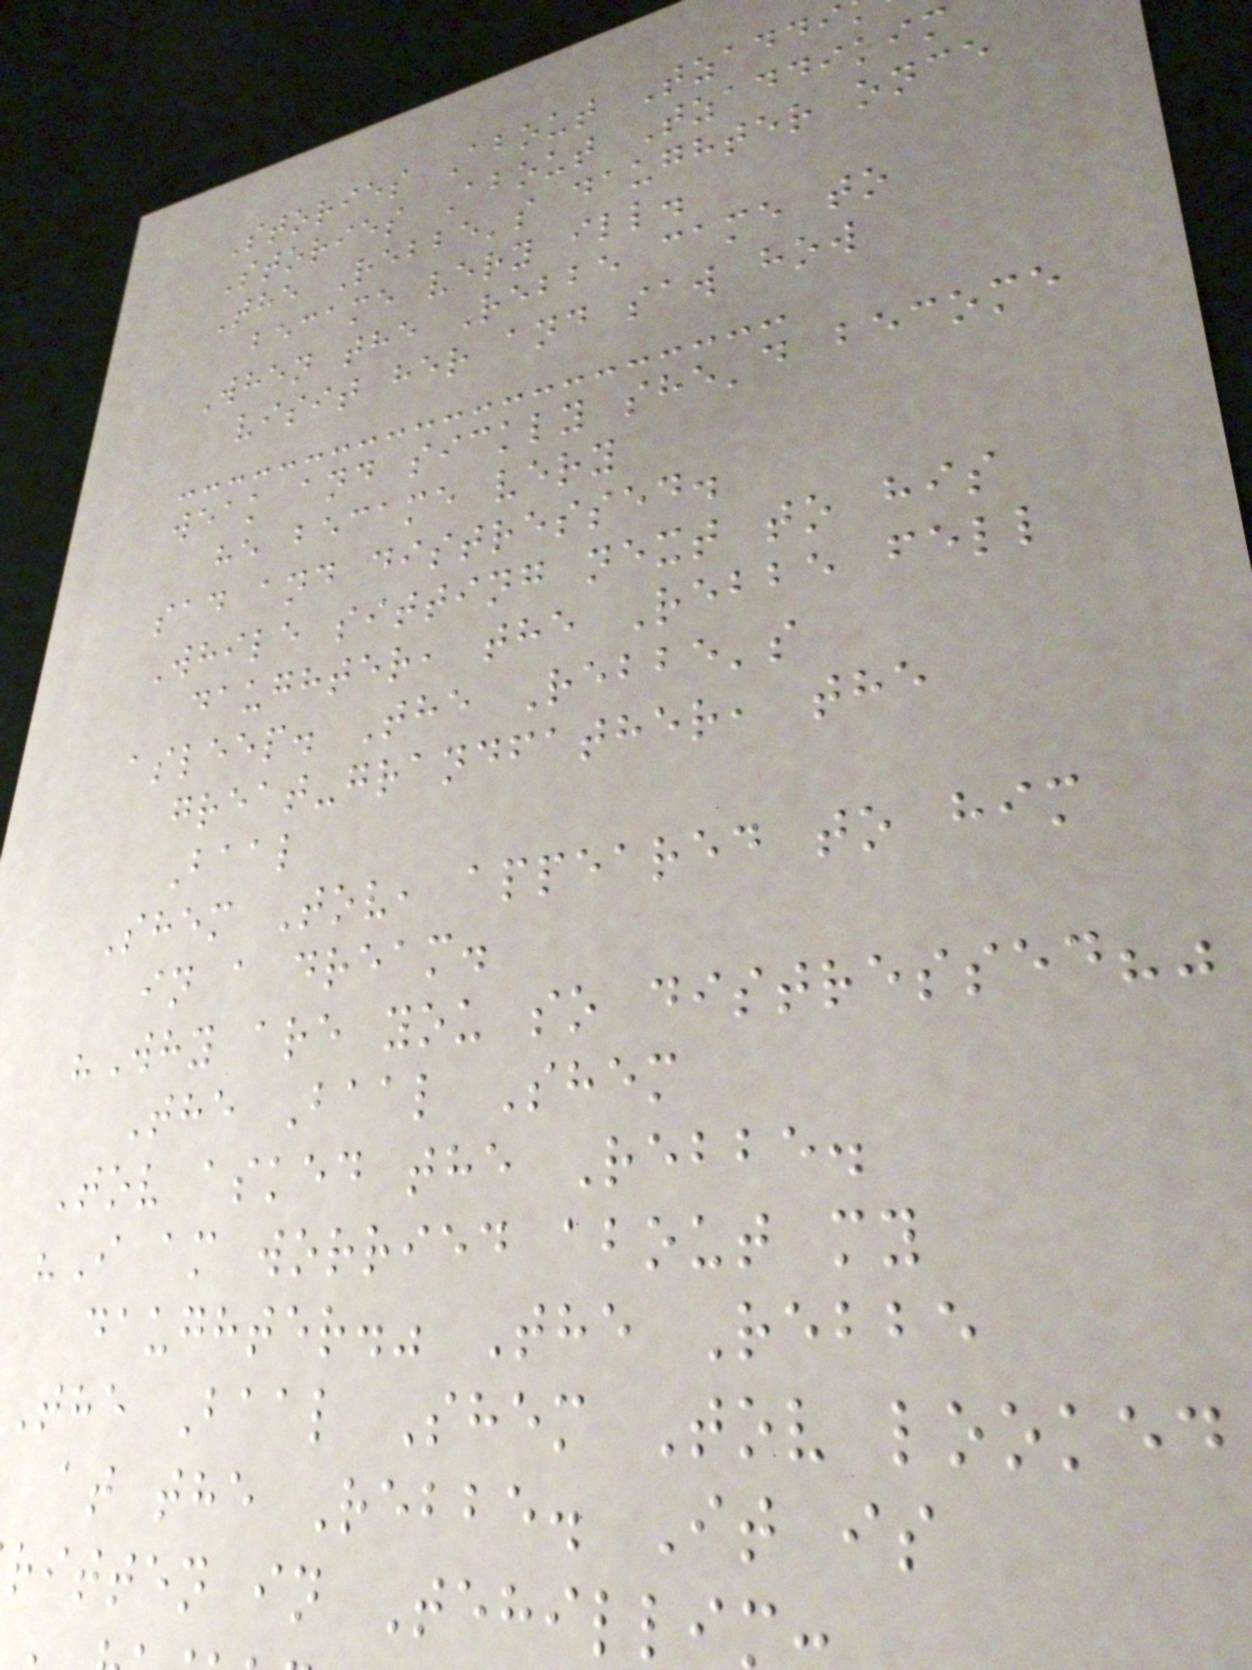Stories About Tzaddi
Stories About Tzaddikim
The Rebbe's daughter once
became very ill.
When the Rebbe came to
visit her and saw how
weak and sickly she'd become
he became very
sad and distressed.
While sitting next to his
daughter, the Rebbe fell
asleep. The Rebbe's
great-grandfather, the
Baal
Shem Tov, appeared to him
in a dream.
"Why are you so distressed?"
The Baal Shem
Tov asked the Rebbe.
"I am worried about my
daughter." The Rebbe
The Baal Shem Tov looked
at the Rebbe. It is
ritten in Tehilli
